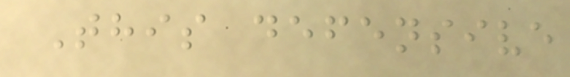This defensive
